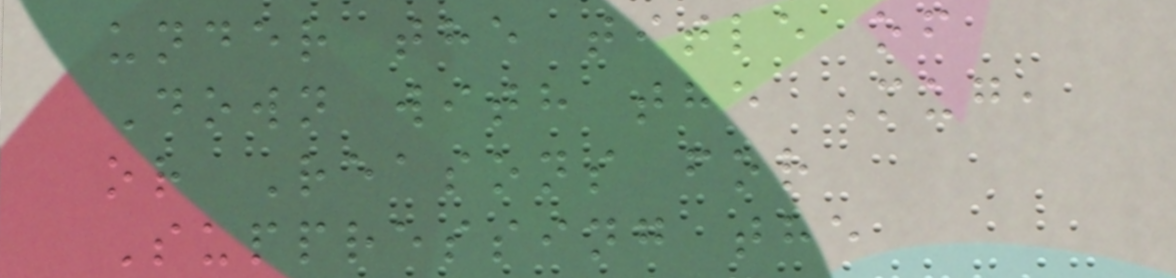under the title of
Down with the Mug,
or Reasons for
Suppressing the
